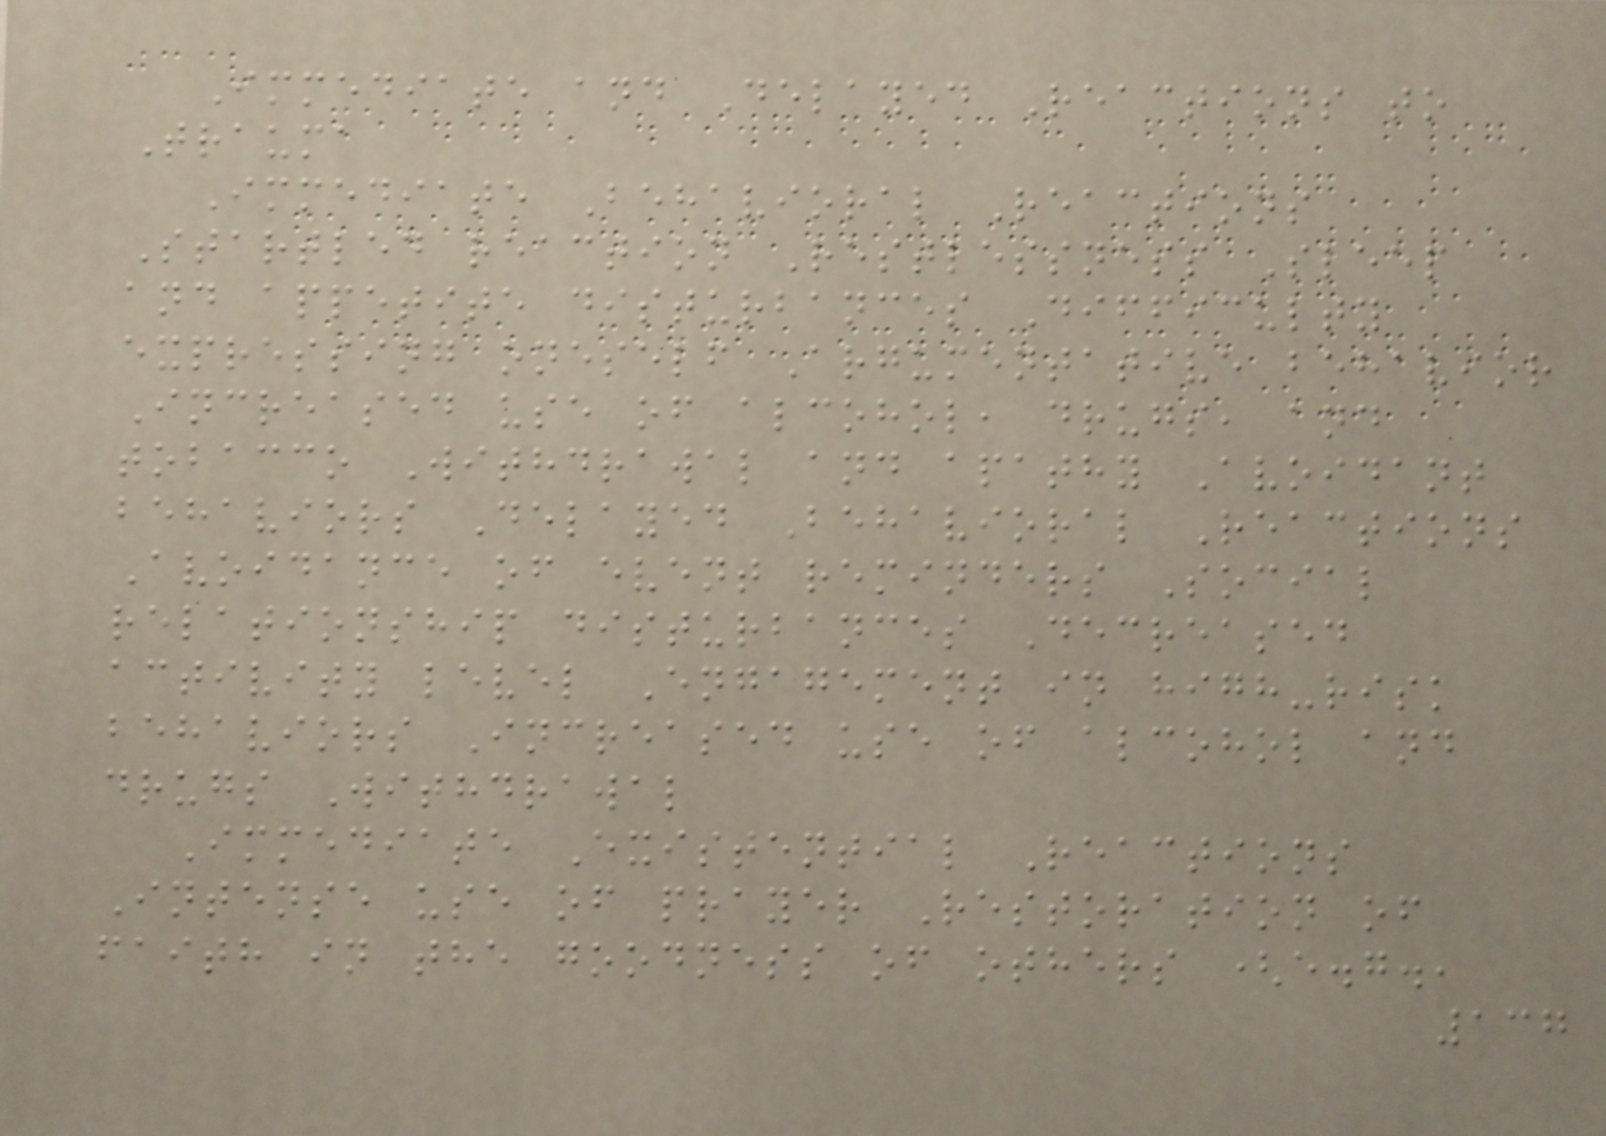Immediate and Delayed Reactions to
Trauma
Immediate Behavioral Reactions
Startled reaction Restlessness Sleep
and appetite disturbances Difficulty
expressing oneself Argumentative behavior
Increased use of alcohol, drugs, and
tobacco Withdrawal and apathy Avoidant
behaviors Delayed Behavioral Reactions
Avoidance of event reminders Social
relationship disturbances Decreased
activity level Engagement in high-risk
behaviors Increased use of alcohol and
drugs Withdrawal
Immediate Existential Reactions
Intense use of prayer Restoration of
faith in the goodness of others (e.g.,
137
